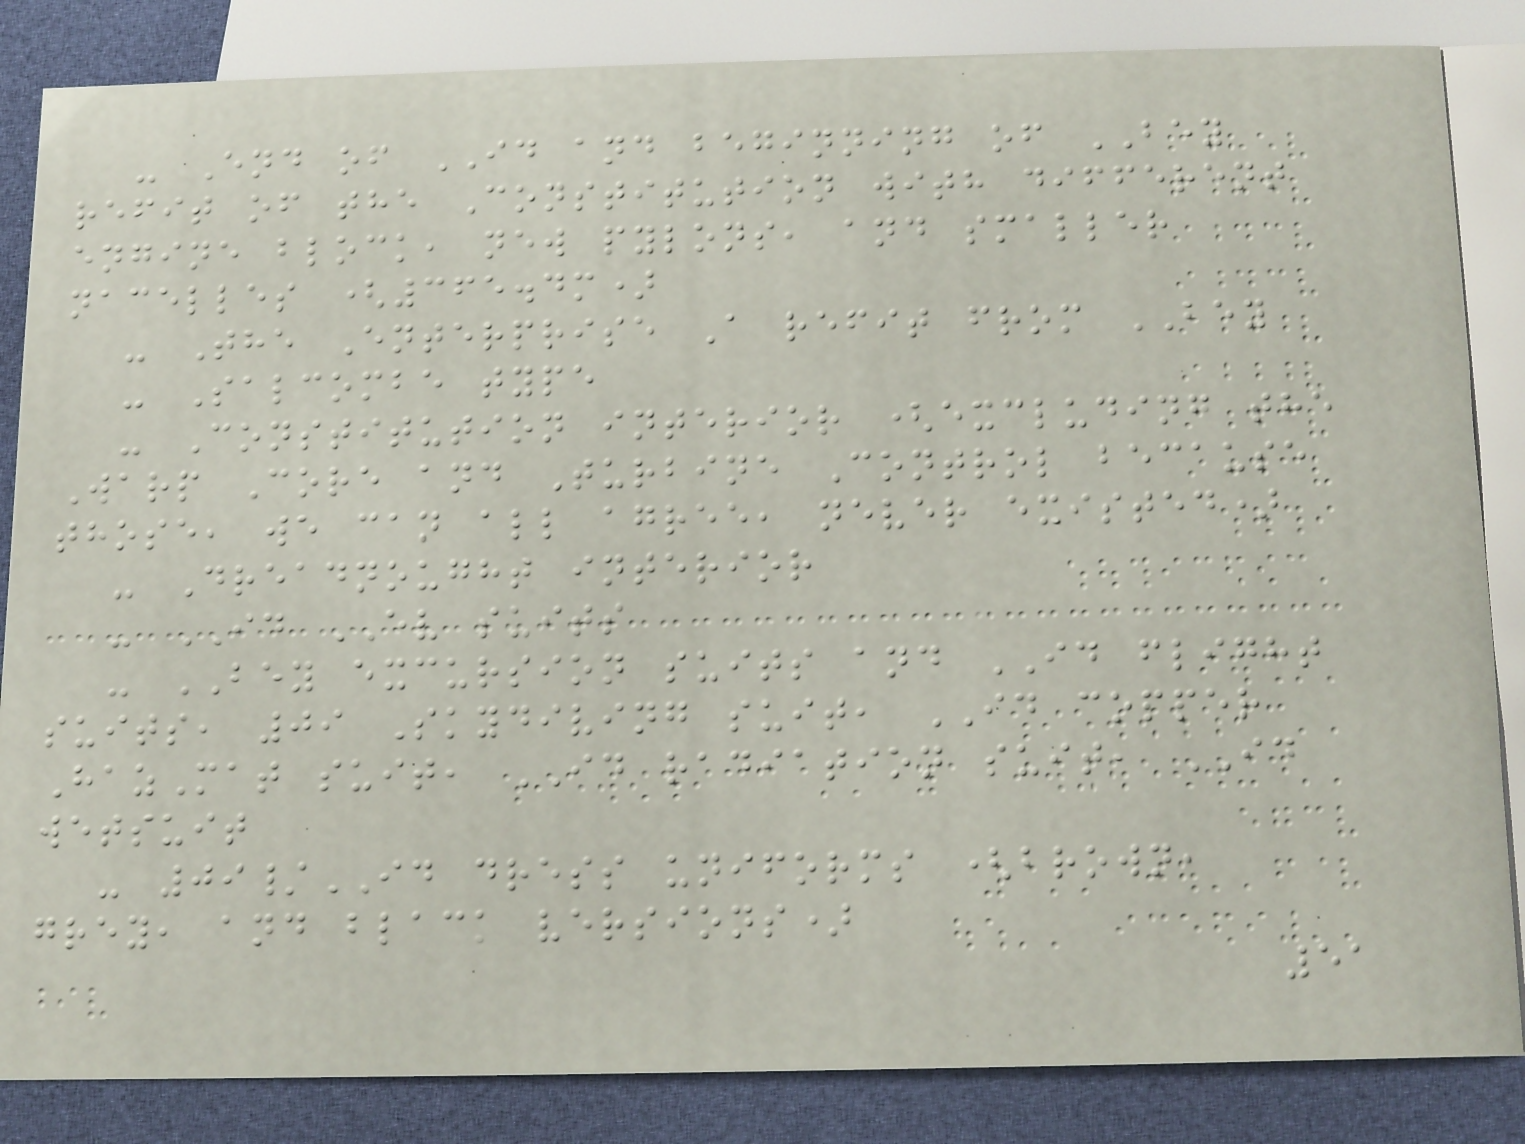- End of ID and beginning of BEY
refit of the Constitution with different
engine block, new pylons, and smaller
nacelles (365.4m)
- The Enterprise A refit from BEY
- Salcombe type
- Constitution interior (excluding the
Warp Core and Turbine Control because
those, we can all agree, never existed)
- Dreadnought interior
- ID EV suits
- BEY excursion suits and ID flight
suits, 09 Skydiving suit, ID copper
HazMat suit, ID radiation suit, ID
wetsuit
- 09/ID dress uniforms (brown,
grey, and black versions)
51
